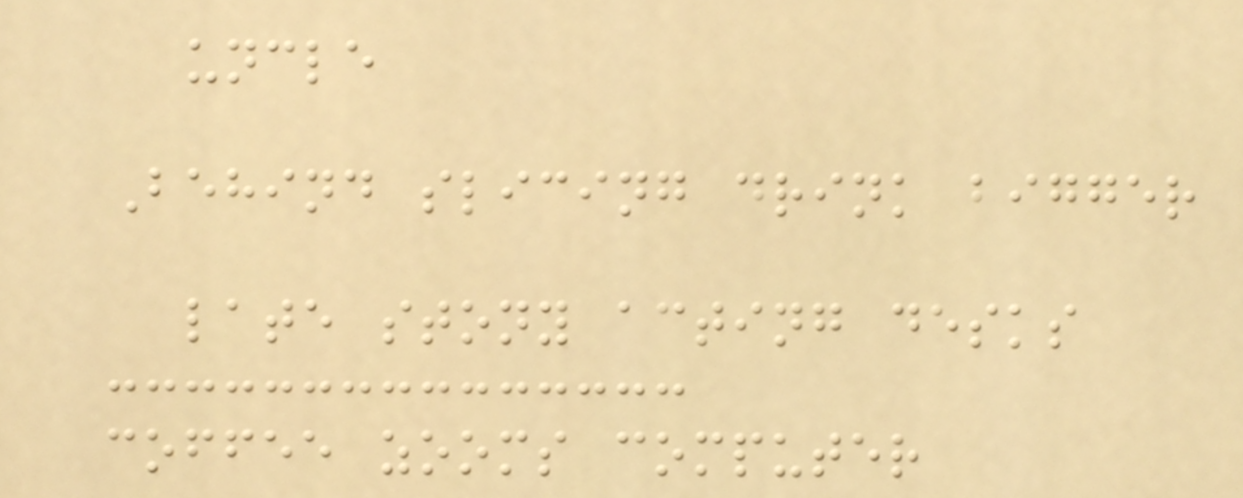uncle
Behind slicing drink bigger
late stony acting desks
coffee zooms computer
